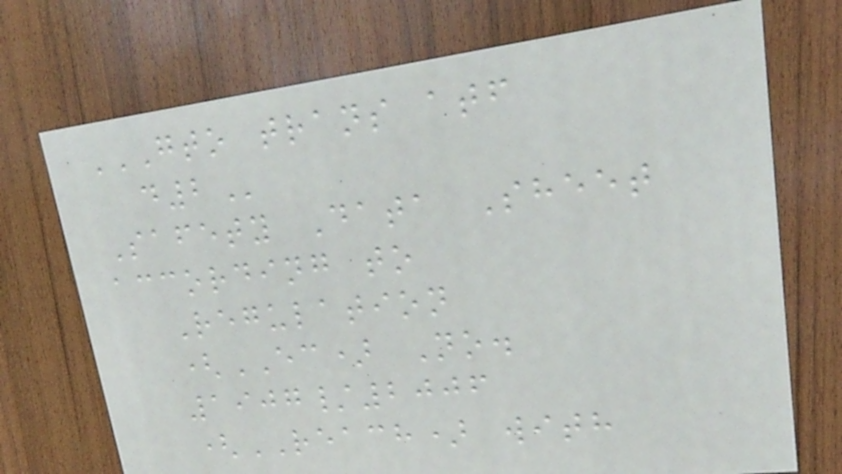GTO TRANS ATF
D2
Safety Data Sheet
according to
Regulation
(EC) No.
1907/2006
(REACH) with
